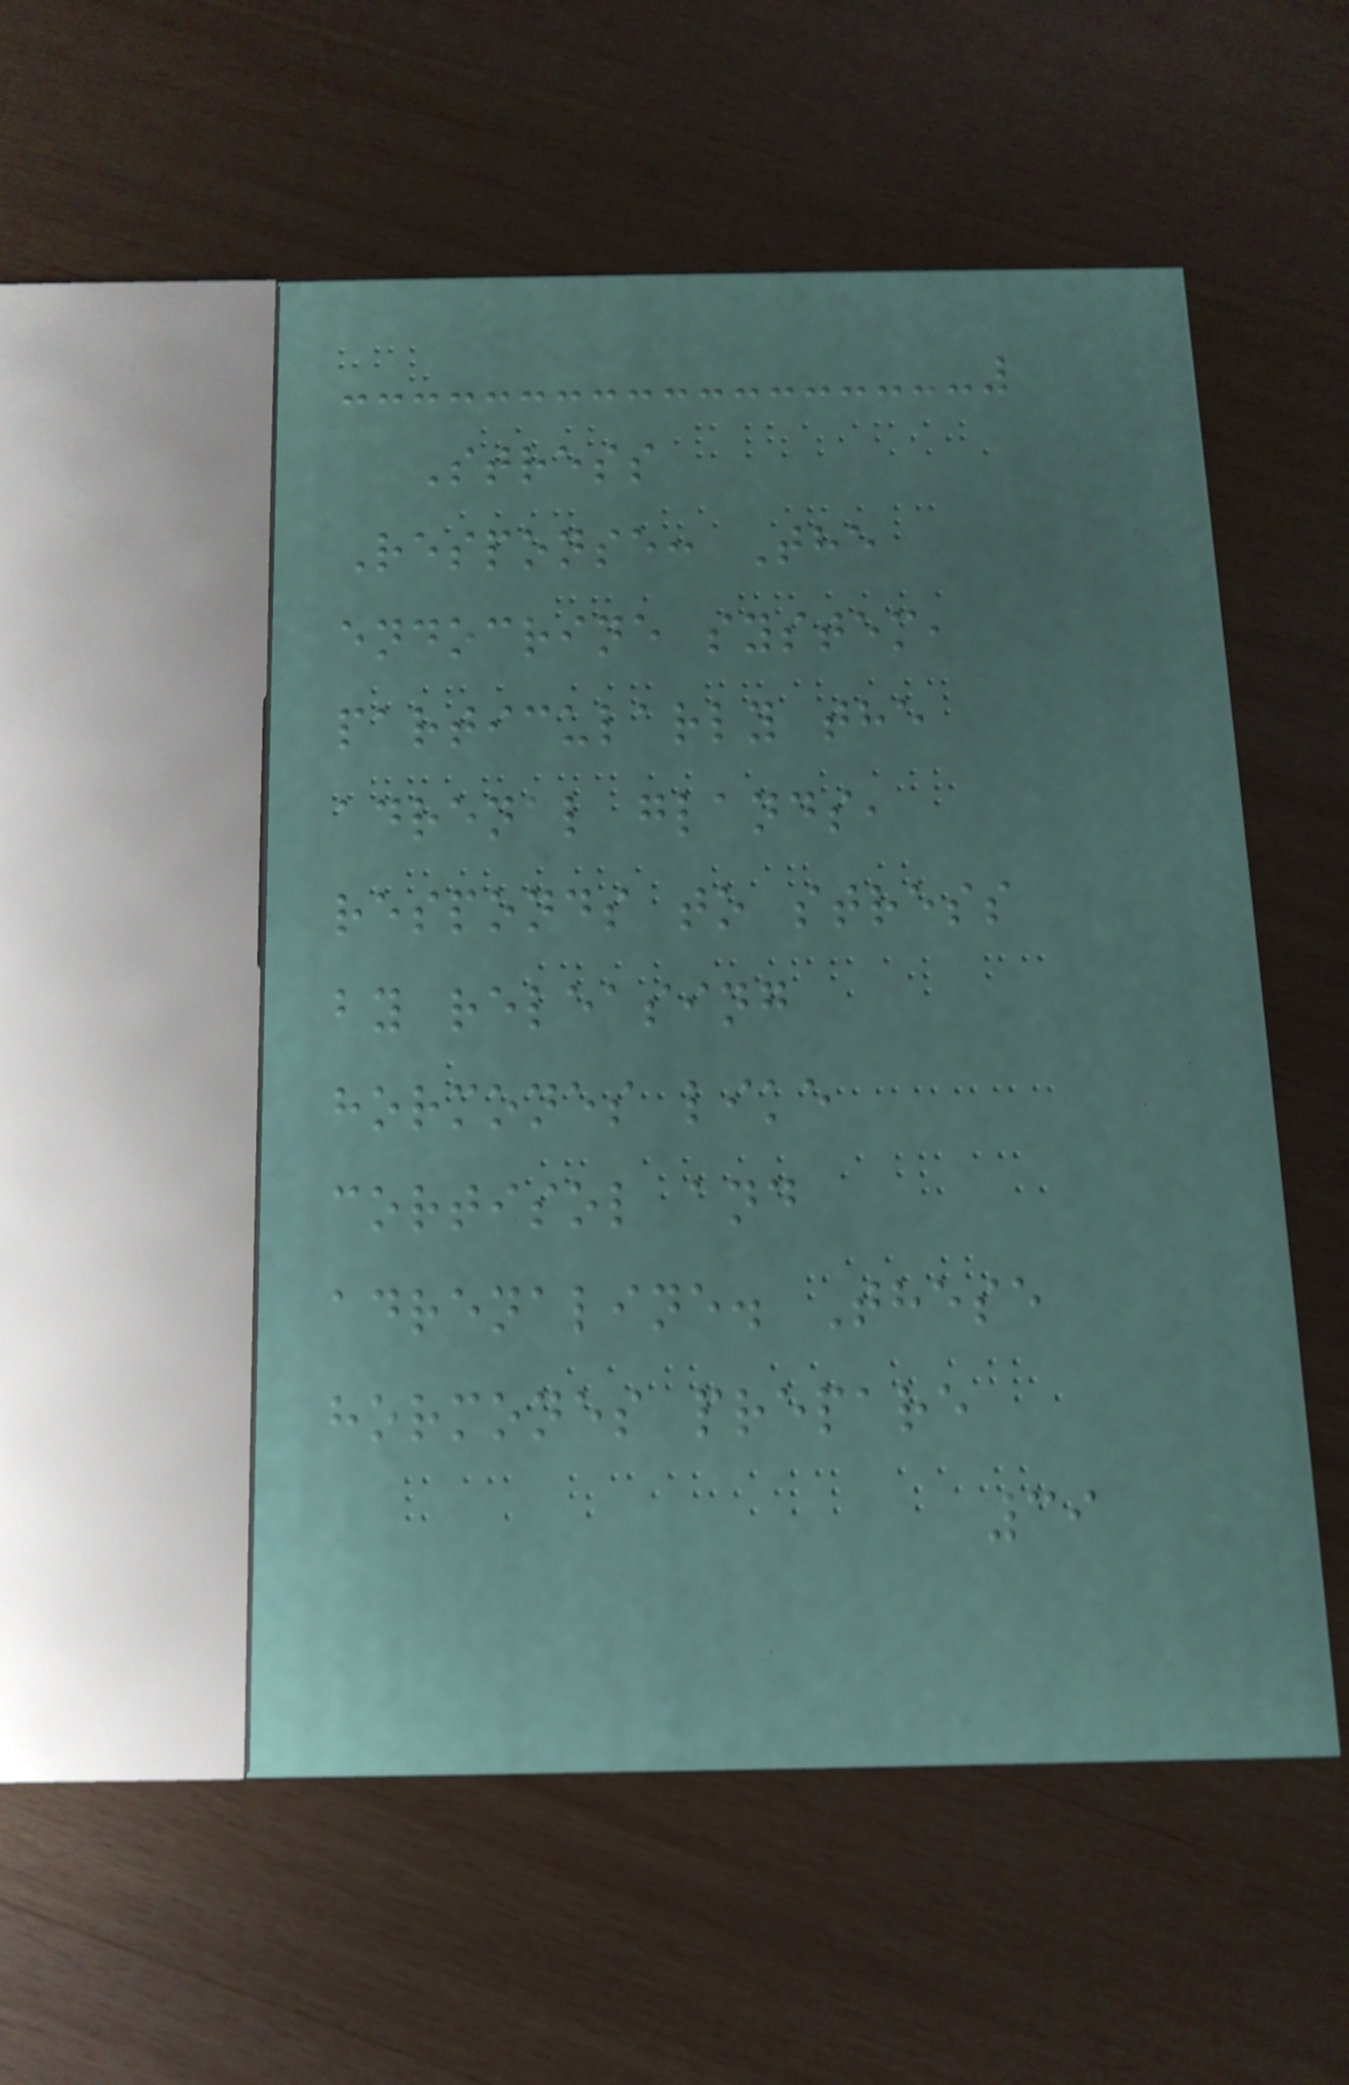Stress
Response: The
endocrine system,
particularly the
adrenal glands,
responds to stress
by releasing
hormones like
cortisol and
adrenaline. These
hormones prepare
39
